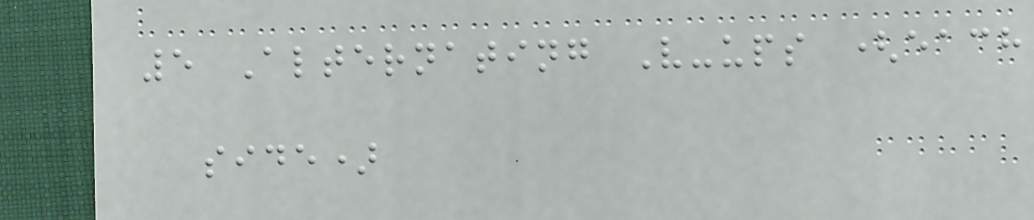5 Alternating V-ups (each
side)
